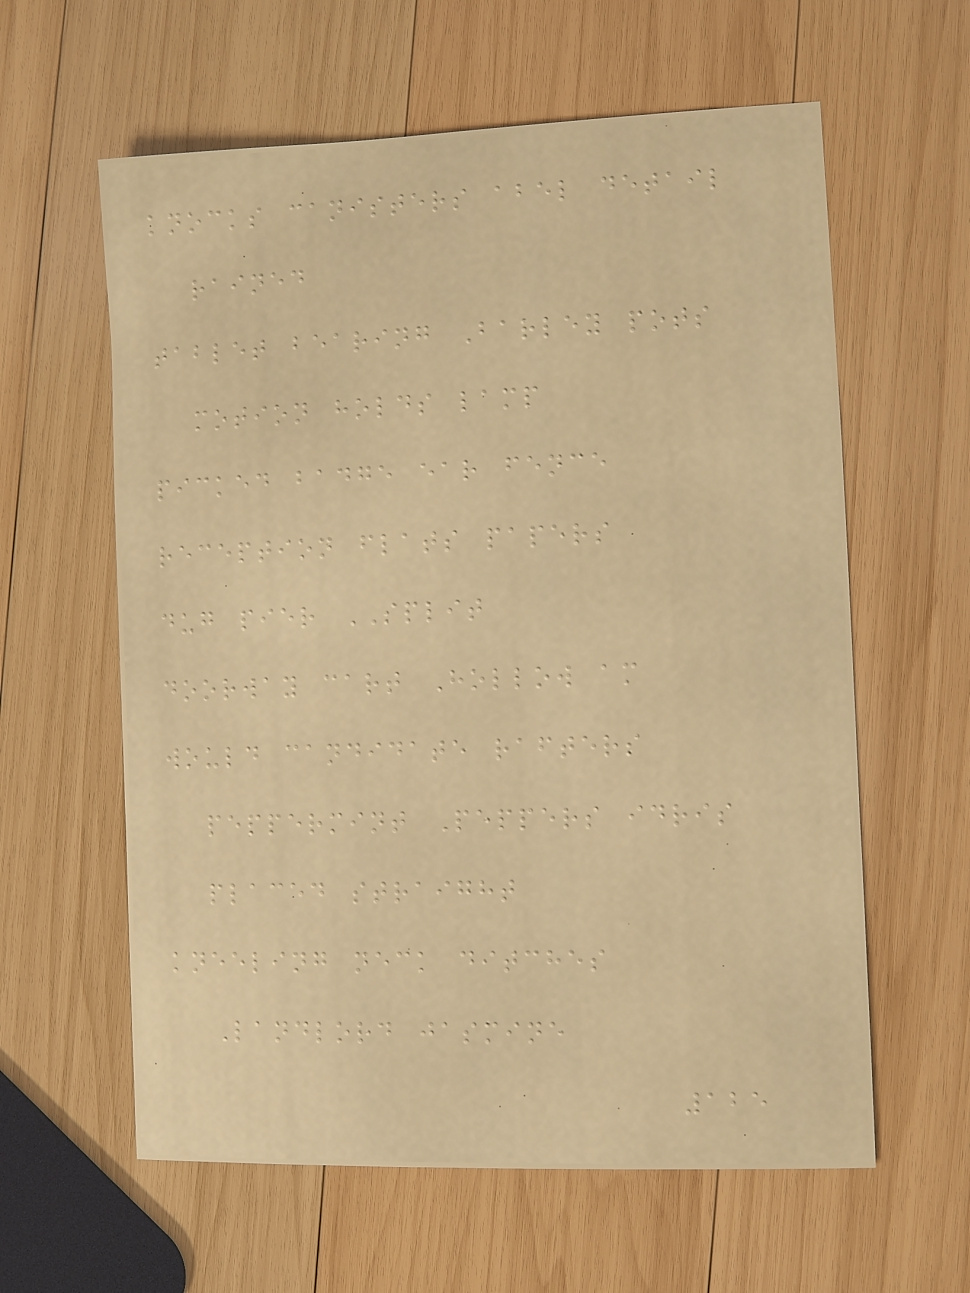knocks canisters abel detail
rained
tablet bearing Barley pots
motion holds lamp
picked badge ear fence
reception flats papers
dug pier SPLIT
doorway cart Hollow am
would candidate rafters
peppermint Peppers idris
placed straight
kneeling neck ditches
Landlord jasmine
125
